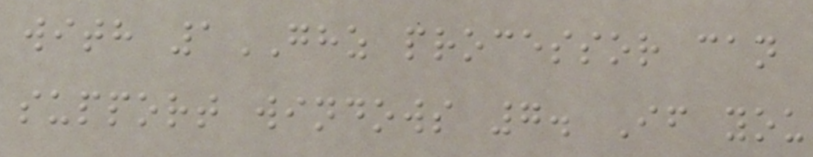with 1GHZ processor can
support windows 7. If you
